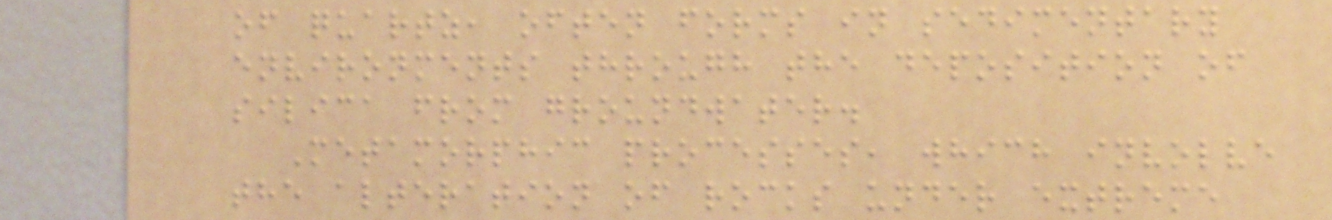of quartz, often forms in sedimentary
environments through the deposition of
silica from groundwater.
Metamorphic processes, which involve
the alteration of rocks under extreme
